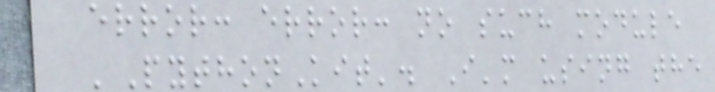error: error: no such module
'PythonKit'. I'm using the
